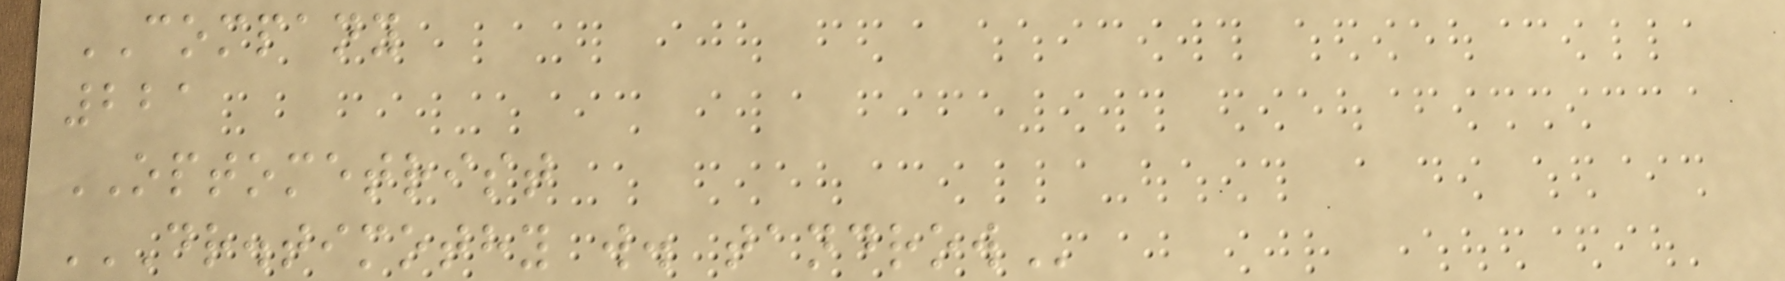COMPANY
221
OPTOMETRIST
DR.TIMOTHY W. TANDROW
